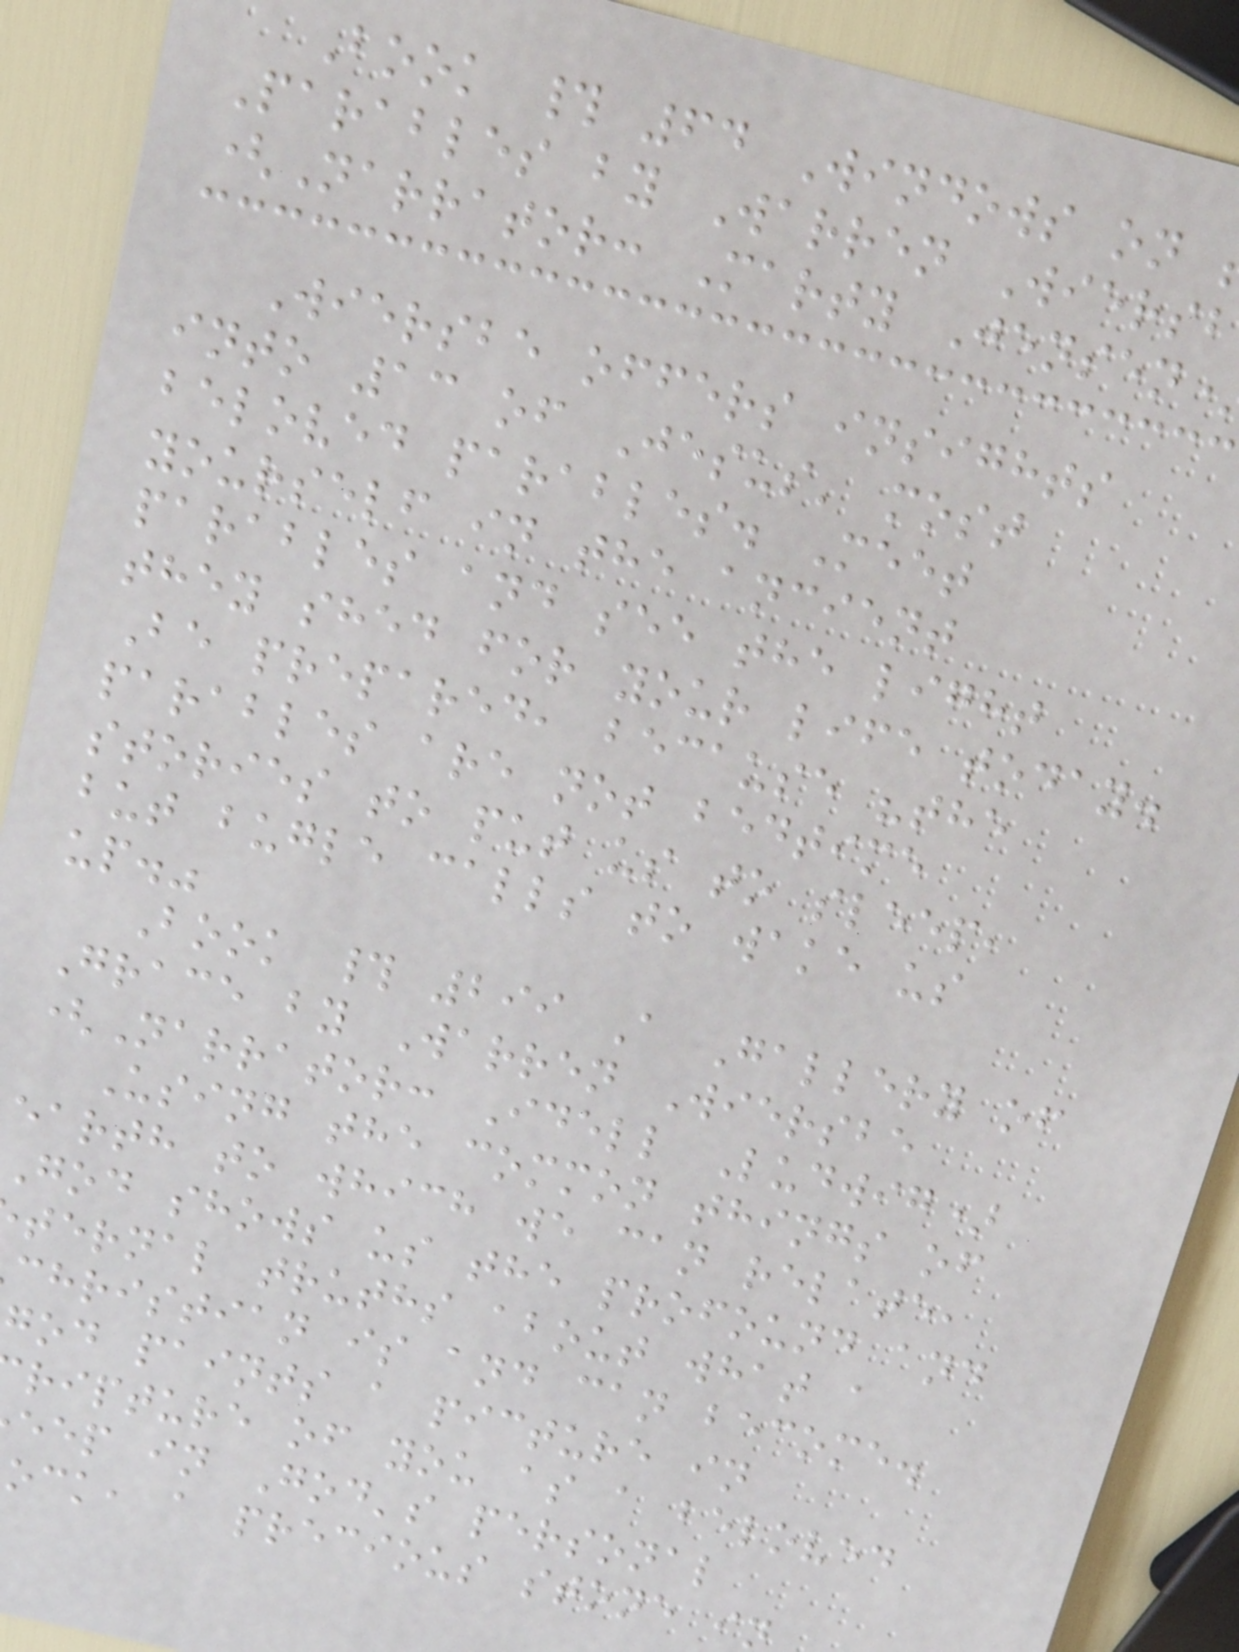Book # 64 Windows on
Parables by Warren Wiersb
(Narrator: Marty Jensen
Wiersbe offers insights
into 13 of Jesus' most
beloved parables. Meet
yourself in the ancient
parables and see the light
they shed for your life today.
Be prepared, because "the
parables are not bedtime
stories to put us to sleep,
but bugle calls to wake us
up."
Book # 299 A Gallery of
Grace by Warren Wiersbe
(Narrator: Idell Ludwig)
Using the common things of
earth to which we can relate,
god shows us the profound and
ternal truths about what a
christian is and can become.
god paints a picture in
ripture of you as a beloved
eep in God's personal
ock, a precious stone i
